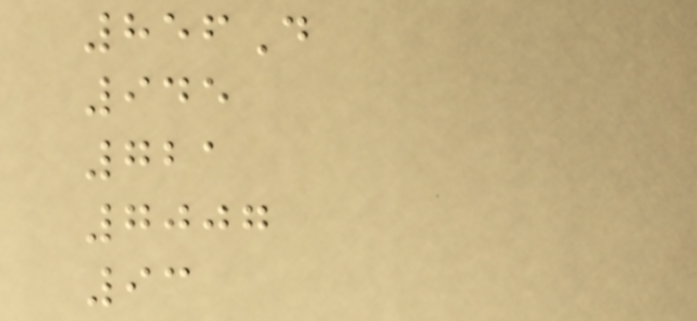856D
945
721
7007
93
